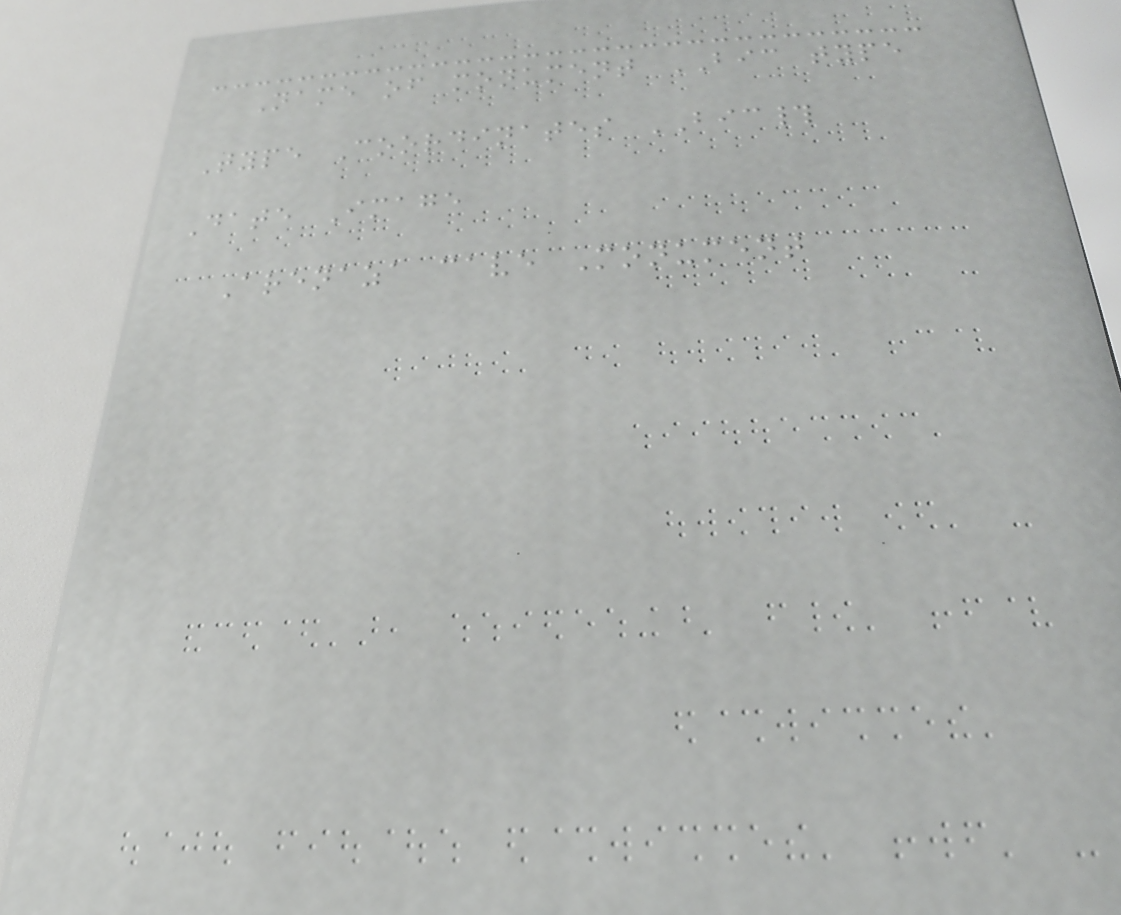Name of monument BIC type
Type Coordinates BIC#
Date Image
Arenaza cave Monument
